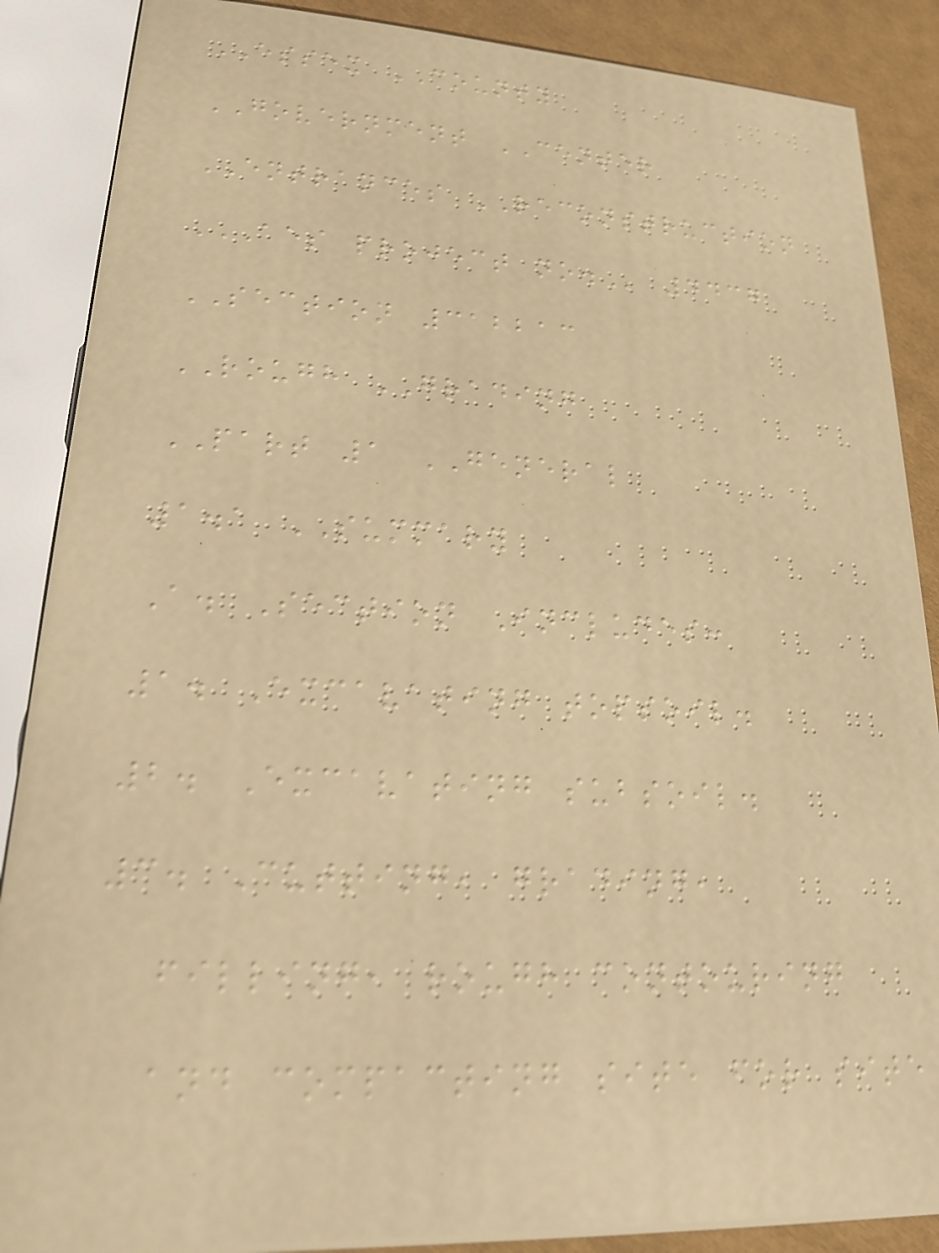ESSEX COUNTY
GOVERNMENT CENTER
ENTRANCES RECONSTRUCTION
AES PROJECT NO. 4437
SECTION 312213
ROUGH GRADING
PART 1 GENERAL
1.1 SUMMARY
A. Section Includes:
1. Excavating topsoil.
2. Excavating subsoil.
3. Cutting, grading,
filling, rough contouring
and compacting site for site
